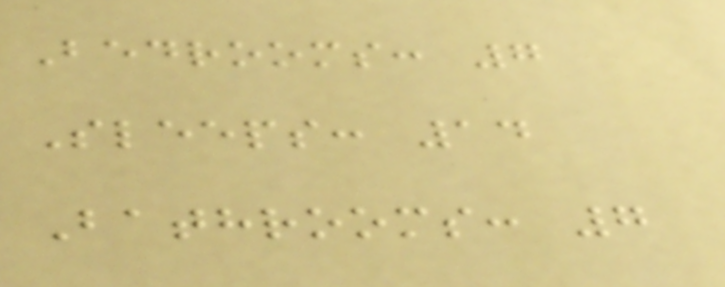Bedrooms: 7
Sleeps: 14
Bathrooms: 7
